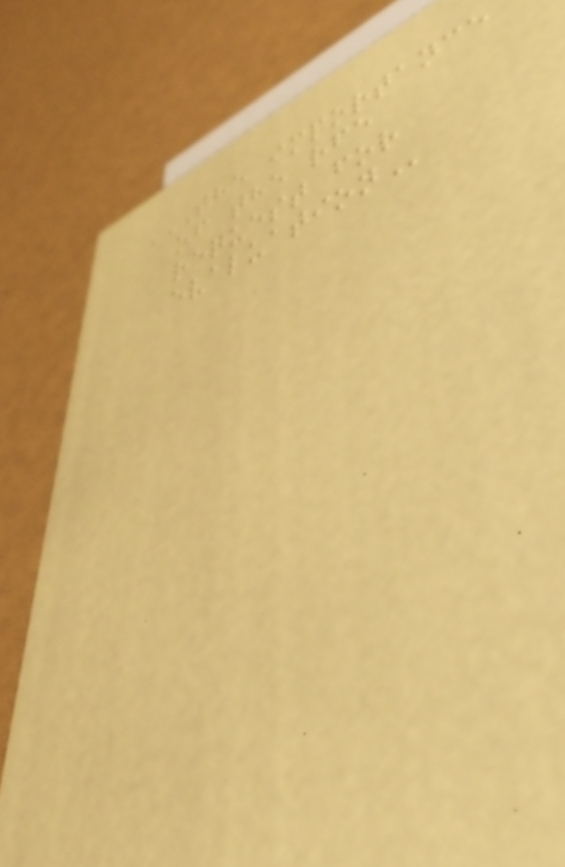THE IMPORTANCE
OF THE RFE
REQUEST FOR
EVALUATION
